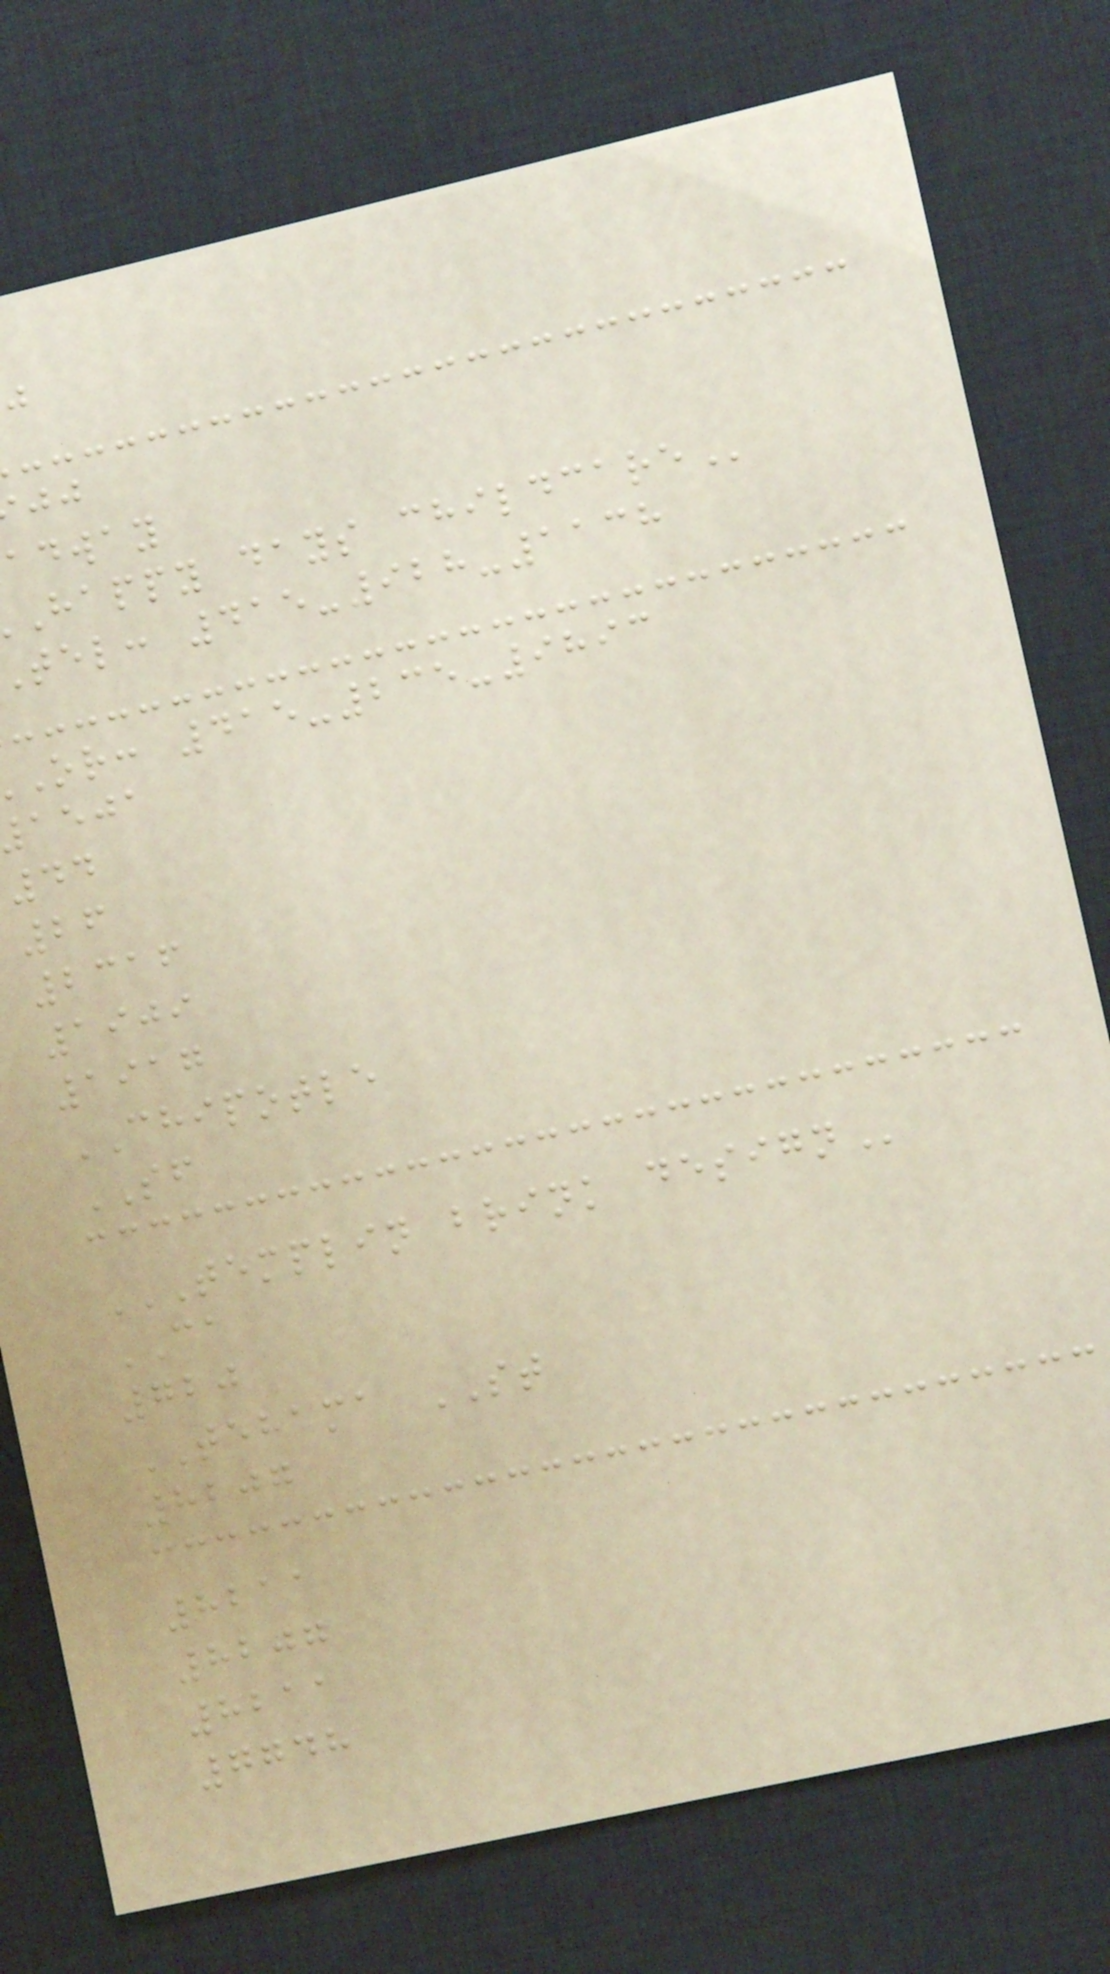adway
happy days
tel: 415-928-1138
or: 415-235-9893
aeja
44
26
2316
1909
1917
CHIPOTLE
SF
TEMPLIN BRINK DESIGN
CA
720
TEHAMA ST
8207
8211
8207
8211
7748
